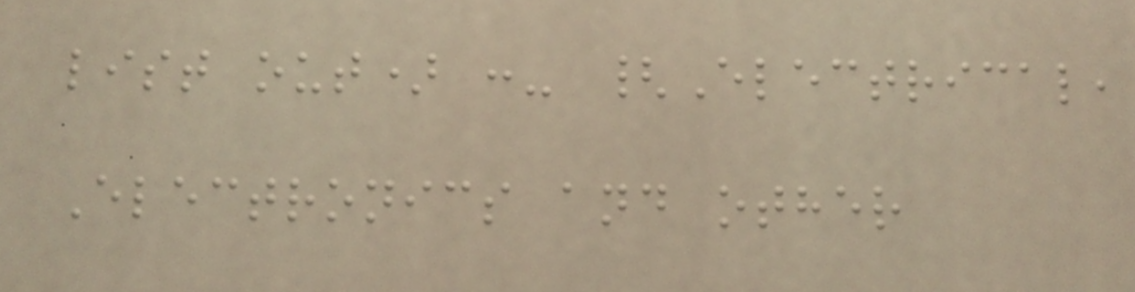list out) :- {Electrical,
Electronics and other
